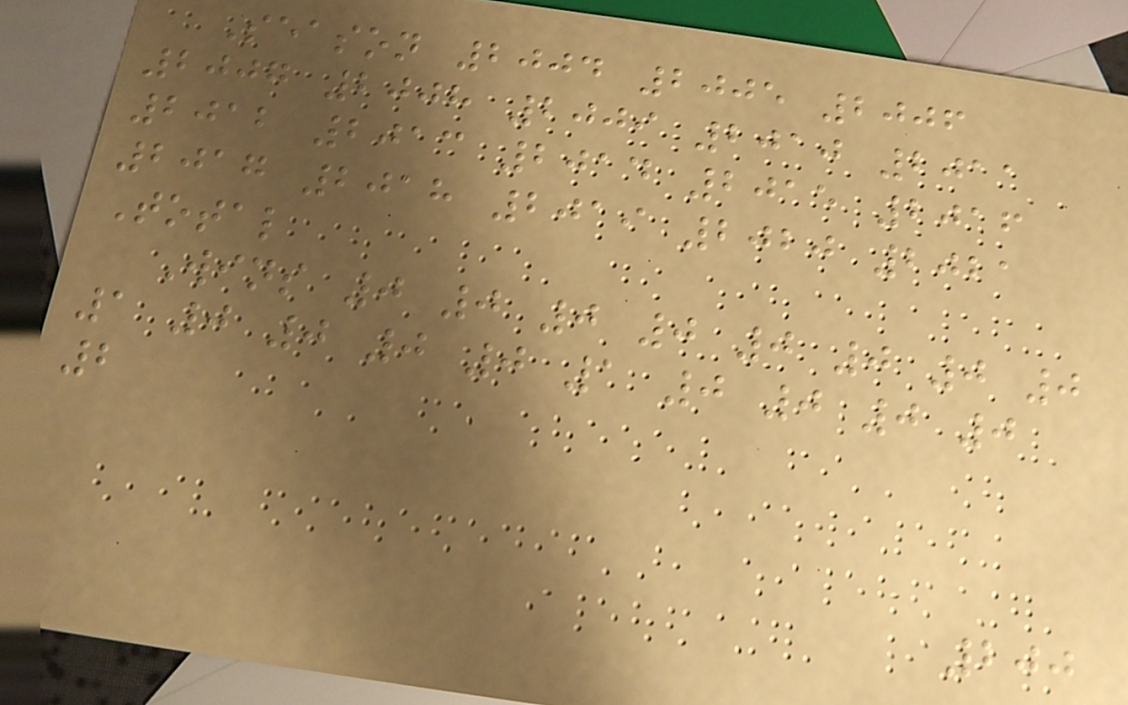Season 2004 2005 2006
2007 2008 2009 2010 2011
2012 2013 2014 2015 2016
2017 2018 2019 2020 2021
Total
Wins 0 0 0 0 0 0 0 0
1 0 0 0 0 1 0 0 0 0
2
200
